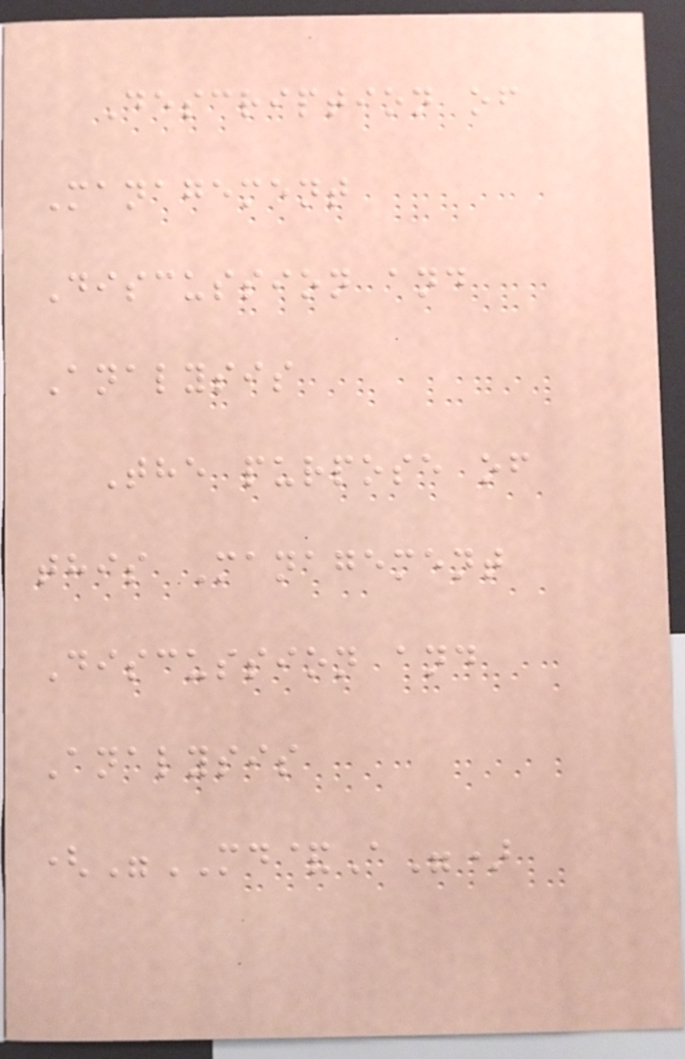Description of
Management
Discussion and
Analysis
The purpose of
this Management
Discussion and
Analysis
("MD&A")
